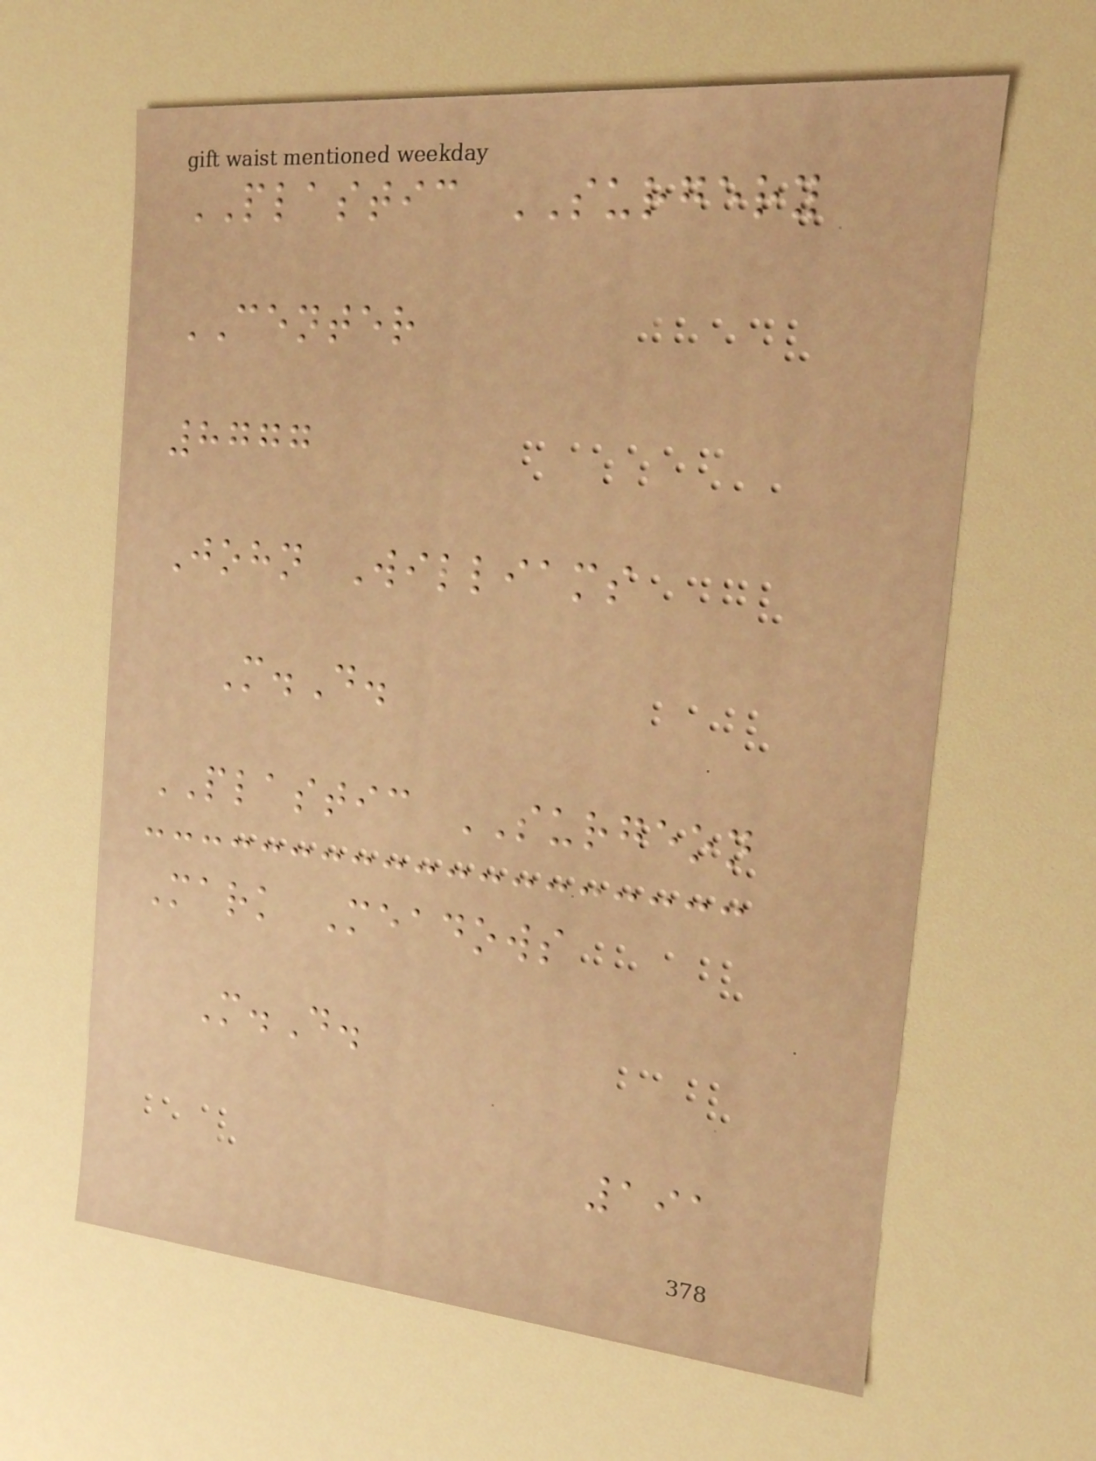PLASTIC SURGERY
CENTER
8777
John Williams
M.D.
PLASTIC SURGEON
Mark Meadows
M.D.
191
